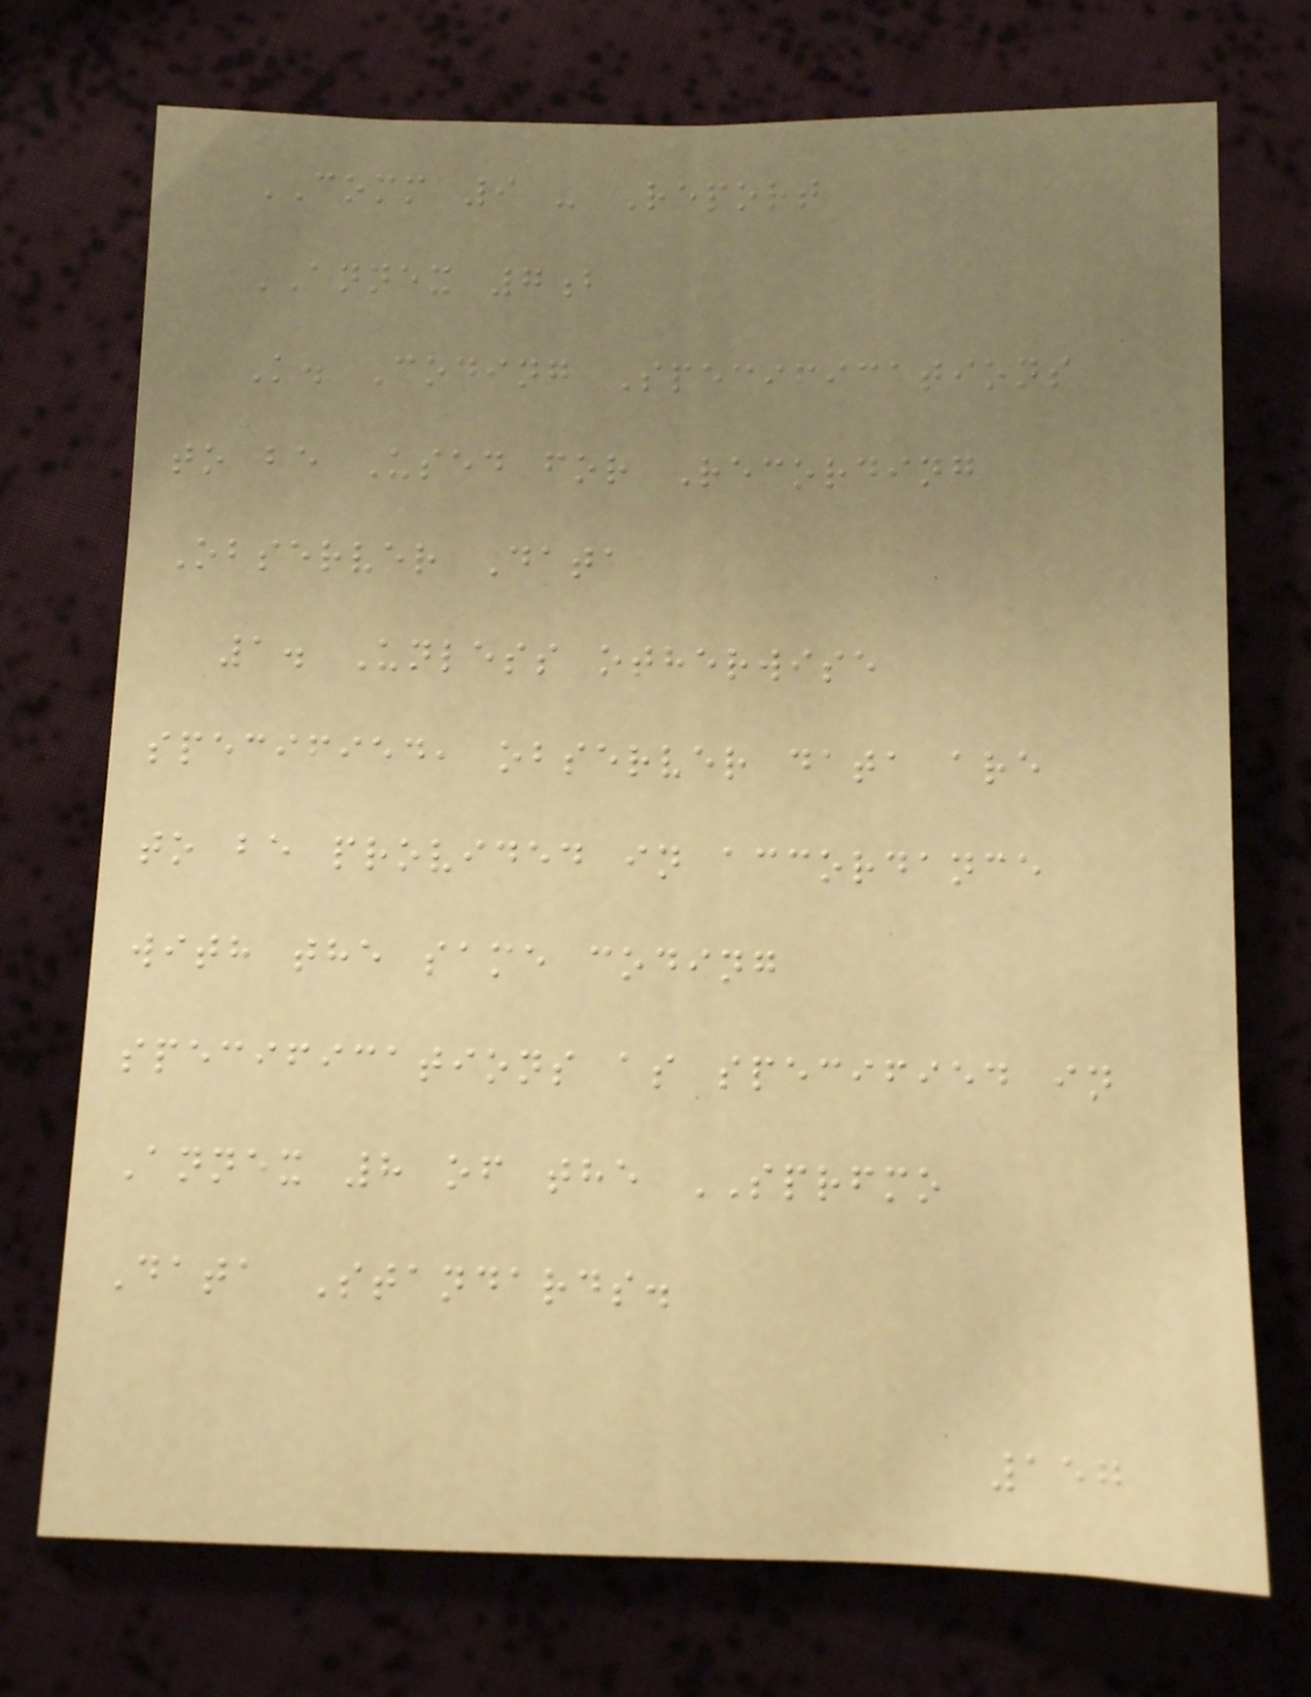COMM 9 - Report
ANNEX 7b
K. Coding Specifications
to be Used for Recording
Observer Data
1. Unless otherwise
specified, observer data are
to be provided in accordance
with the same coding
specifications as specified in
Annex 8 of the SPRFMO
Data Standards.
157
